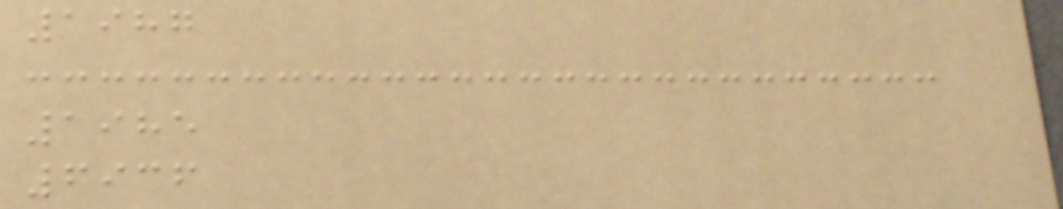1987
1985
6936
